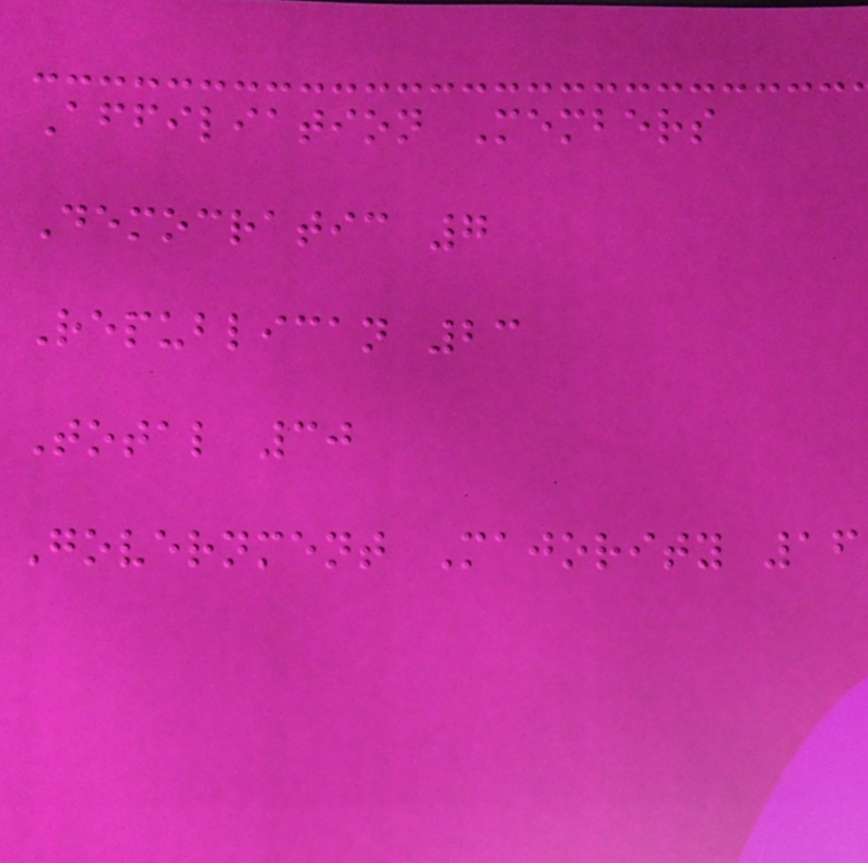Affiliation Members
Democratic 7
Republican 23
Total 30
Government Majority 16
